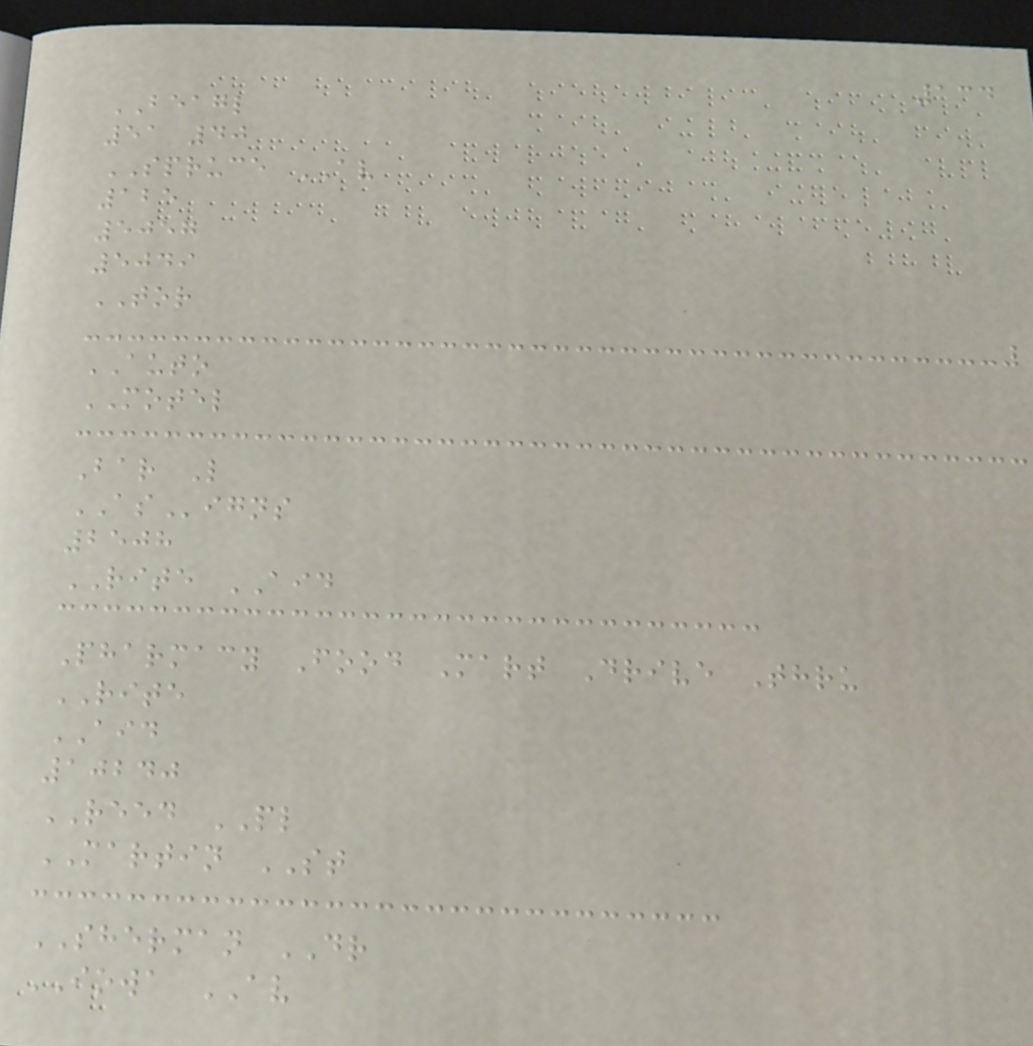134
BEAGL
51 40
SPRUCE AV
125
5057
5049
TOR
AUTO
MOTEL
Bar L
ASigns
2508
RITE AID
Pharmacy Food Mart Drive Thru
RITE
AID
10240
REED PL
MARTIN ST
SHERMAN DR
IOWA AV
